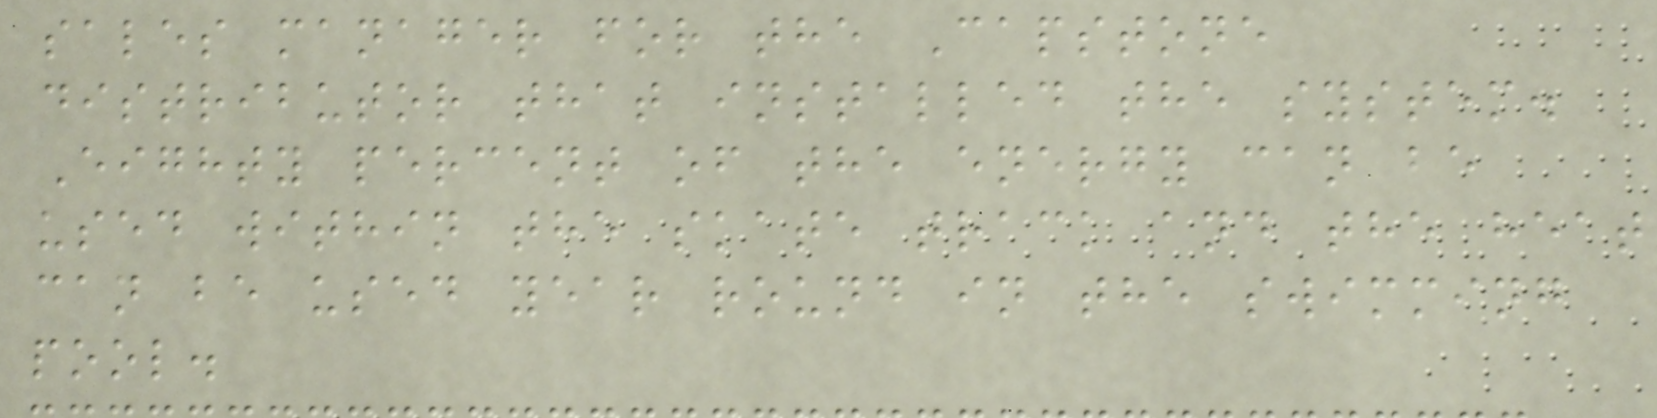sales manager for the Capstone
distributor that installed the system.
Eighty percent of the energy can be
used within the skate track and the heat
can be used year round in the swimming
pool.
